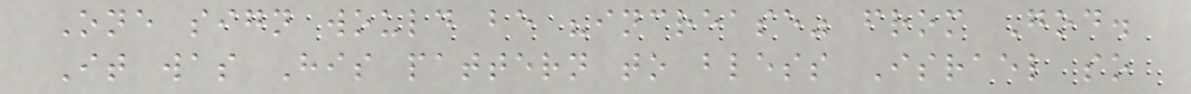One sign would be "increase" from God.
It was His pattern to bless Israel so
